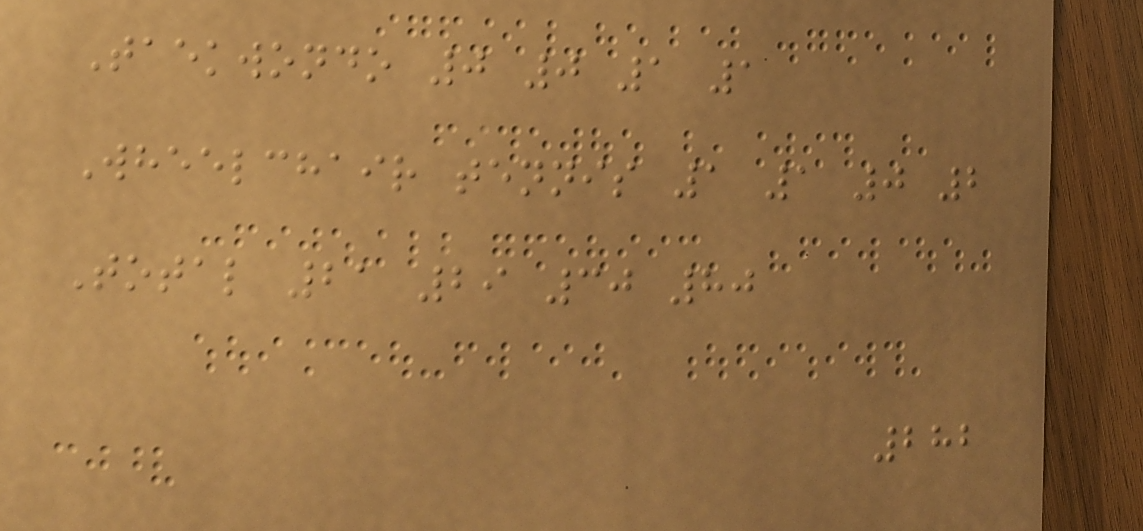Taekwondo 0 0 1 1
Wheelchair tennis 1 1 0 2
Total 21 29 30 80
282
